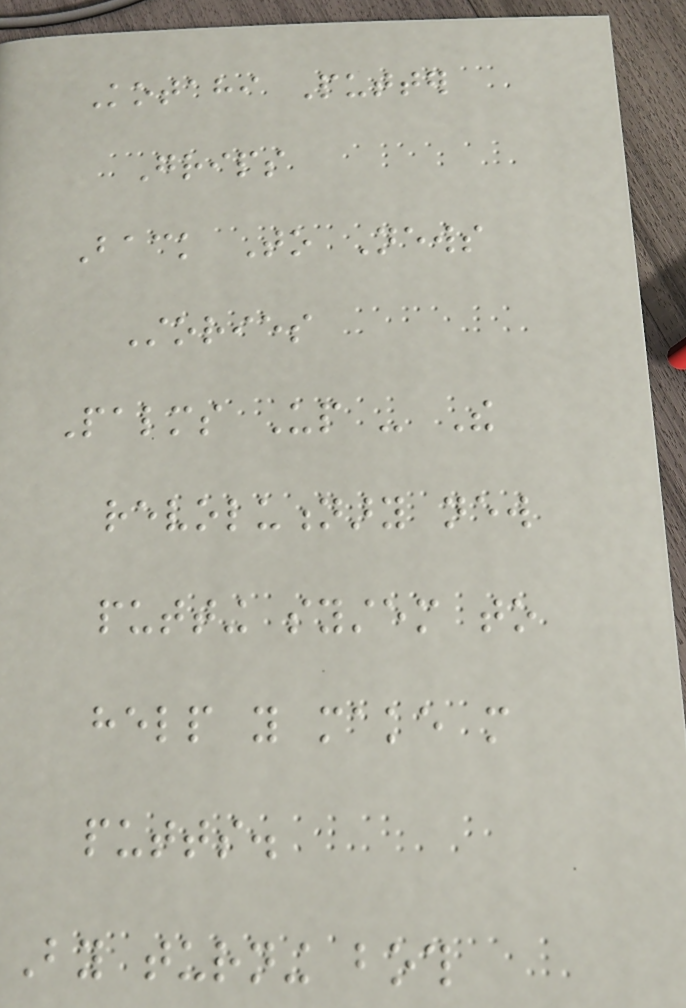Kotahi Putter
Grips
Back To News
Stories
Palms Up - The
revolutionary new
putting system to
help you make more
putts.
By turning both
